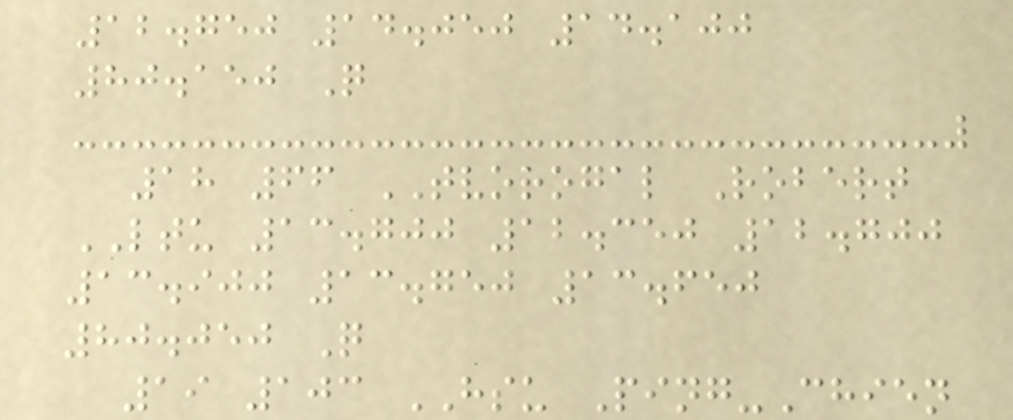12.750 14.050 14.100
80.150 Q
18 66 TVOROGAL Robert
LTU 13.700 12.350 12.700
13.900 13.750 13.650
80.050 Q
19 103 HSU Ping-Chien
